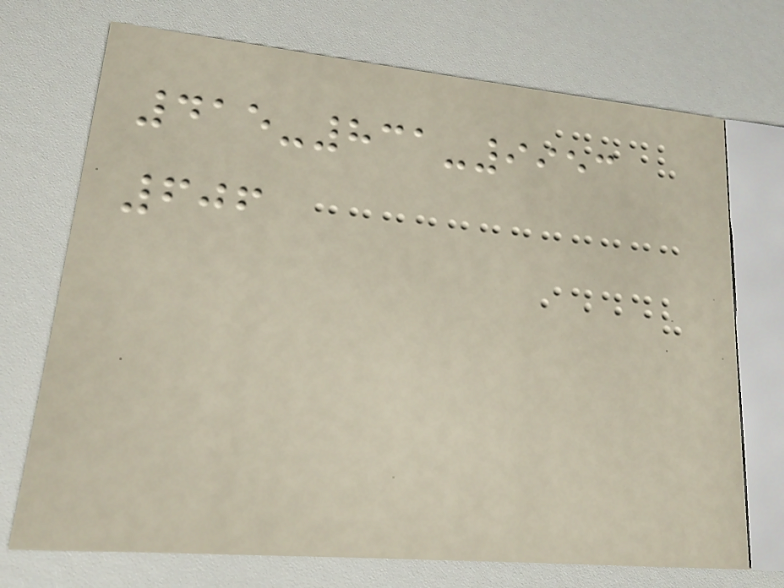415-831-9953
606
